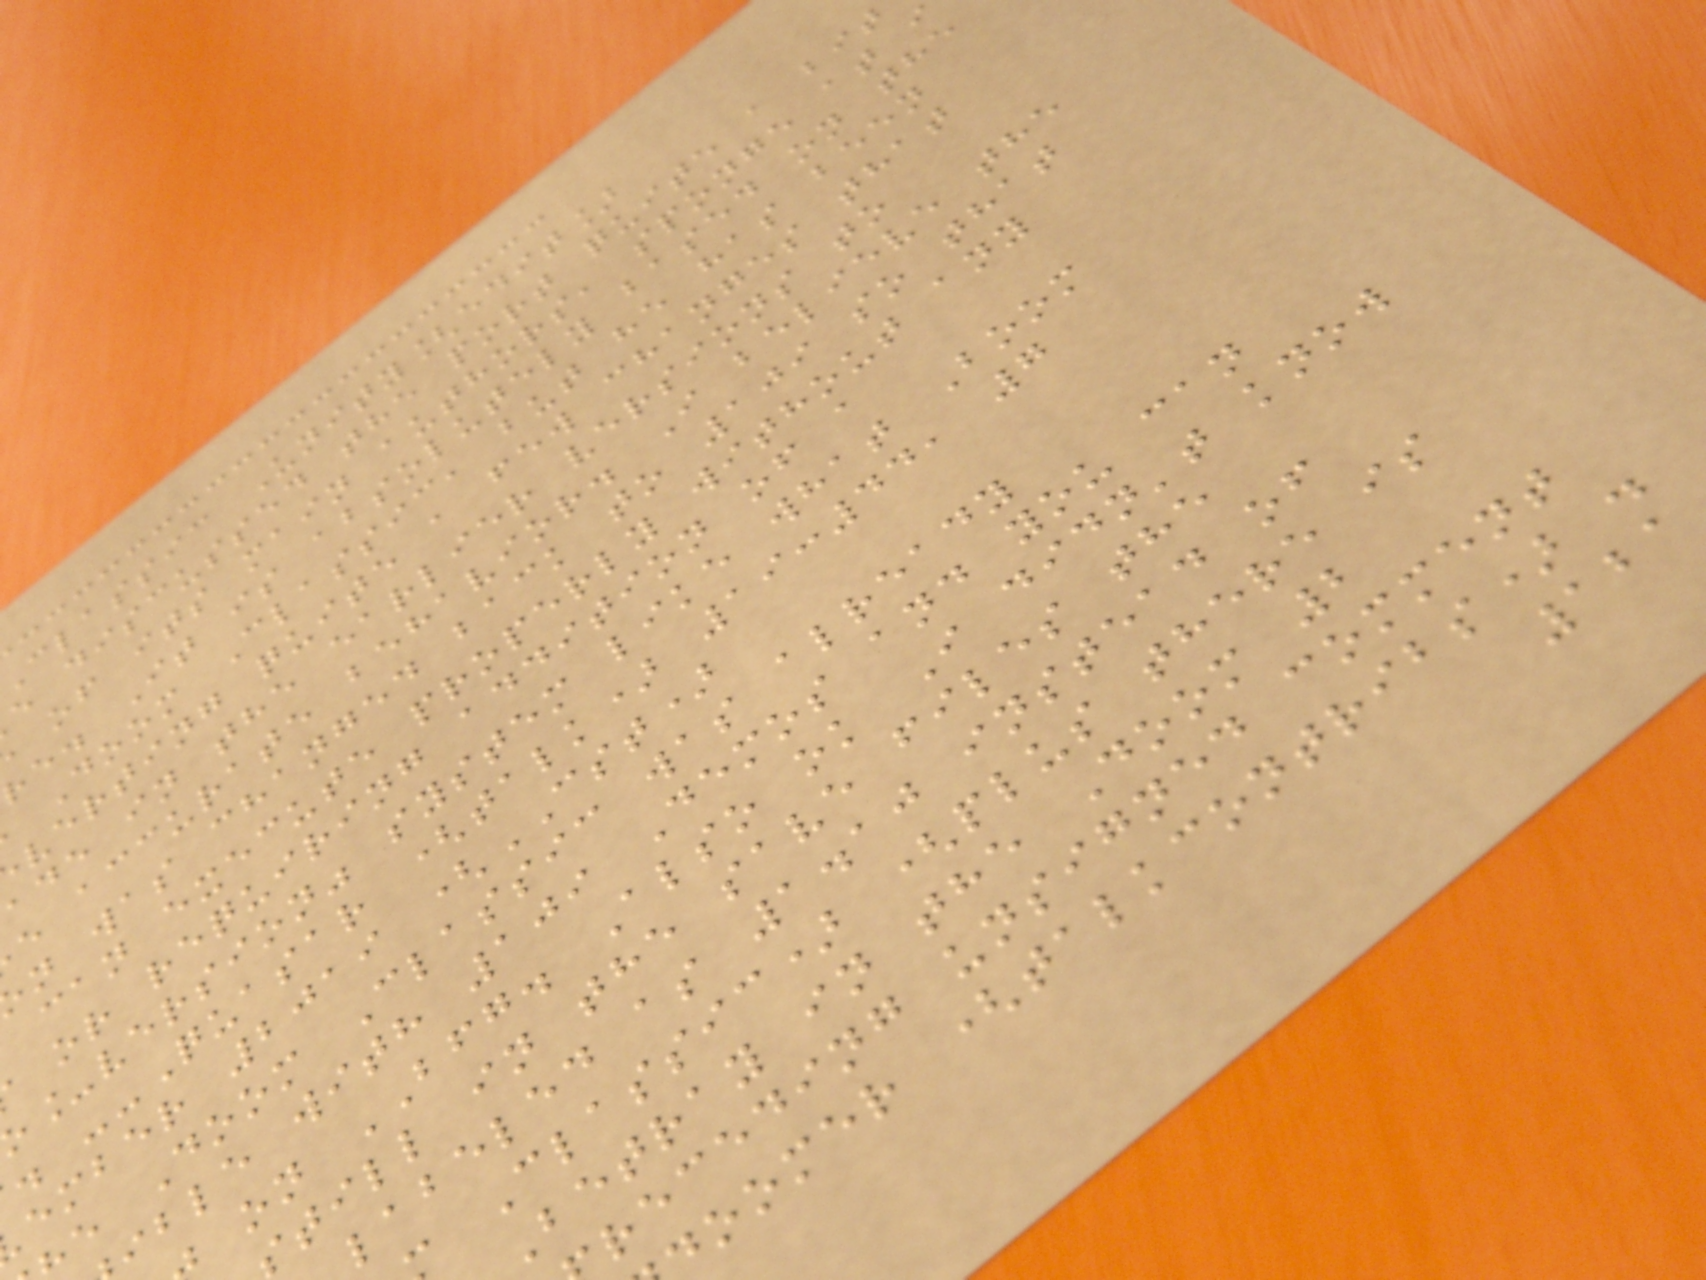classic Unity[edit]
e discussed the port quite a bit
of its main authors, sponge at i
re. It is absolutely based on the
Doom Classic, but he has been
verting quite a few changes that
ade in the earlier versions to
e accurate behavior. I believe the
n was changed back to 109 so that
can execute properly without any
or requiring addition of a
_version" system like what Boom
. --Quasar (talk) 19:44, 7
ember 2019 (CST)
e Doom Classic was already
ible with 109 Demos and you can
on BFG. Also ok I didn't know
till in the save files the
labeled as 1.10 instead of
Classic) (plus there is
Betray in the Doom 2
receding unsigned comment
oomer (talkcontribs) .
121
